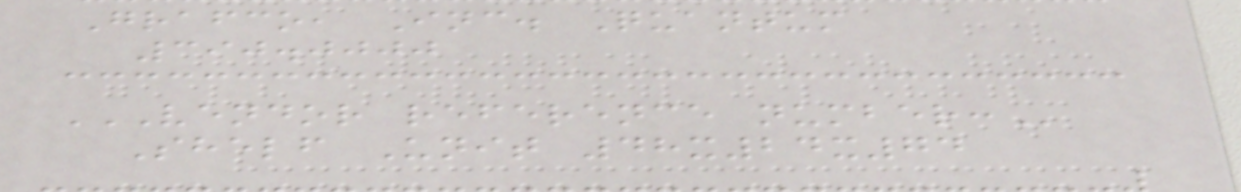Grafco, Inc. Quantum
390.0000
VENDOR REFERENCE NUMBER:
Shelf Unit 48x24x74
